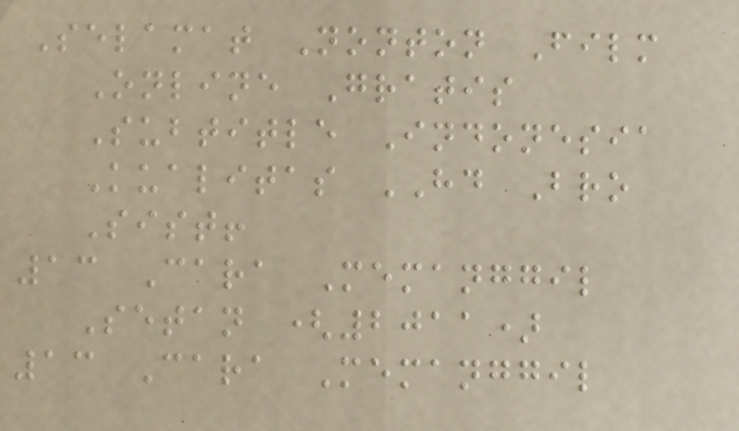Selamat Nonton Film
Online Gratis
Subtitle Indonesia
Kualitas HD Bro
Sist!
13 Cara Memanggil
Setan (2011)
13 Cara Memanggil
